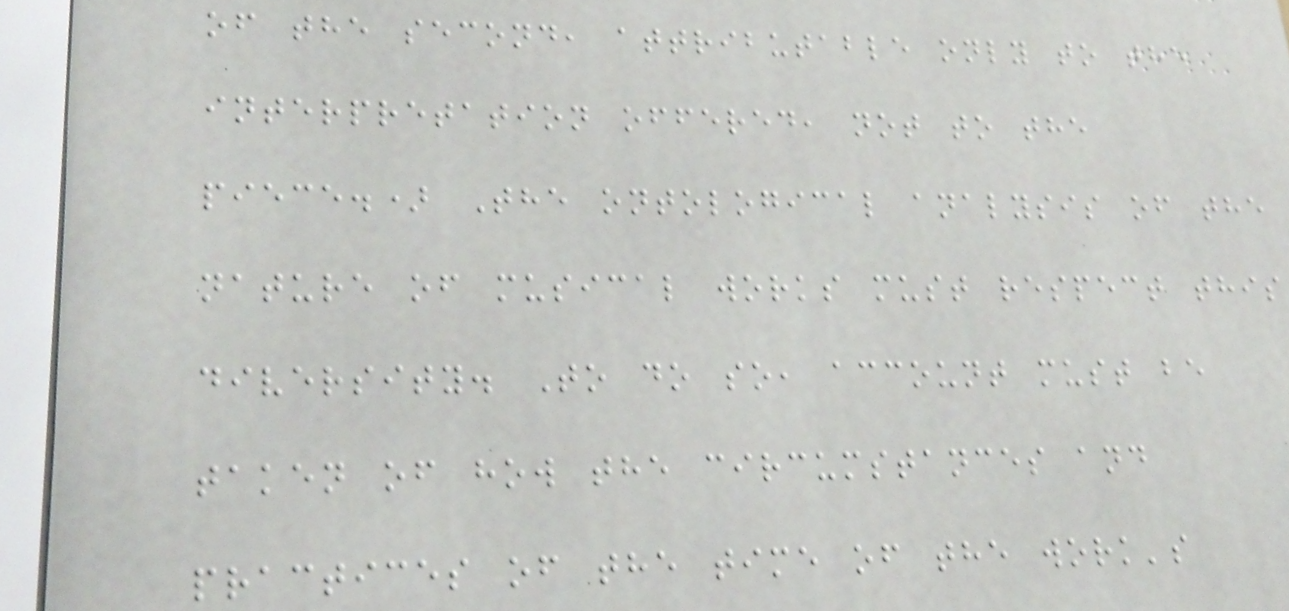of the second, attributable only to the
interpretation offered, not to the
piece.) The ontological analysis of the
nature of musical works must respect this
diversity. To do so, account must be
taken of how the circumstances and
practices of the time of the work's
